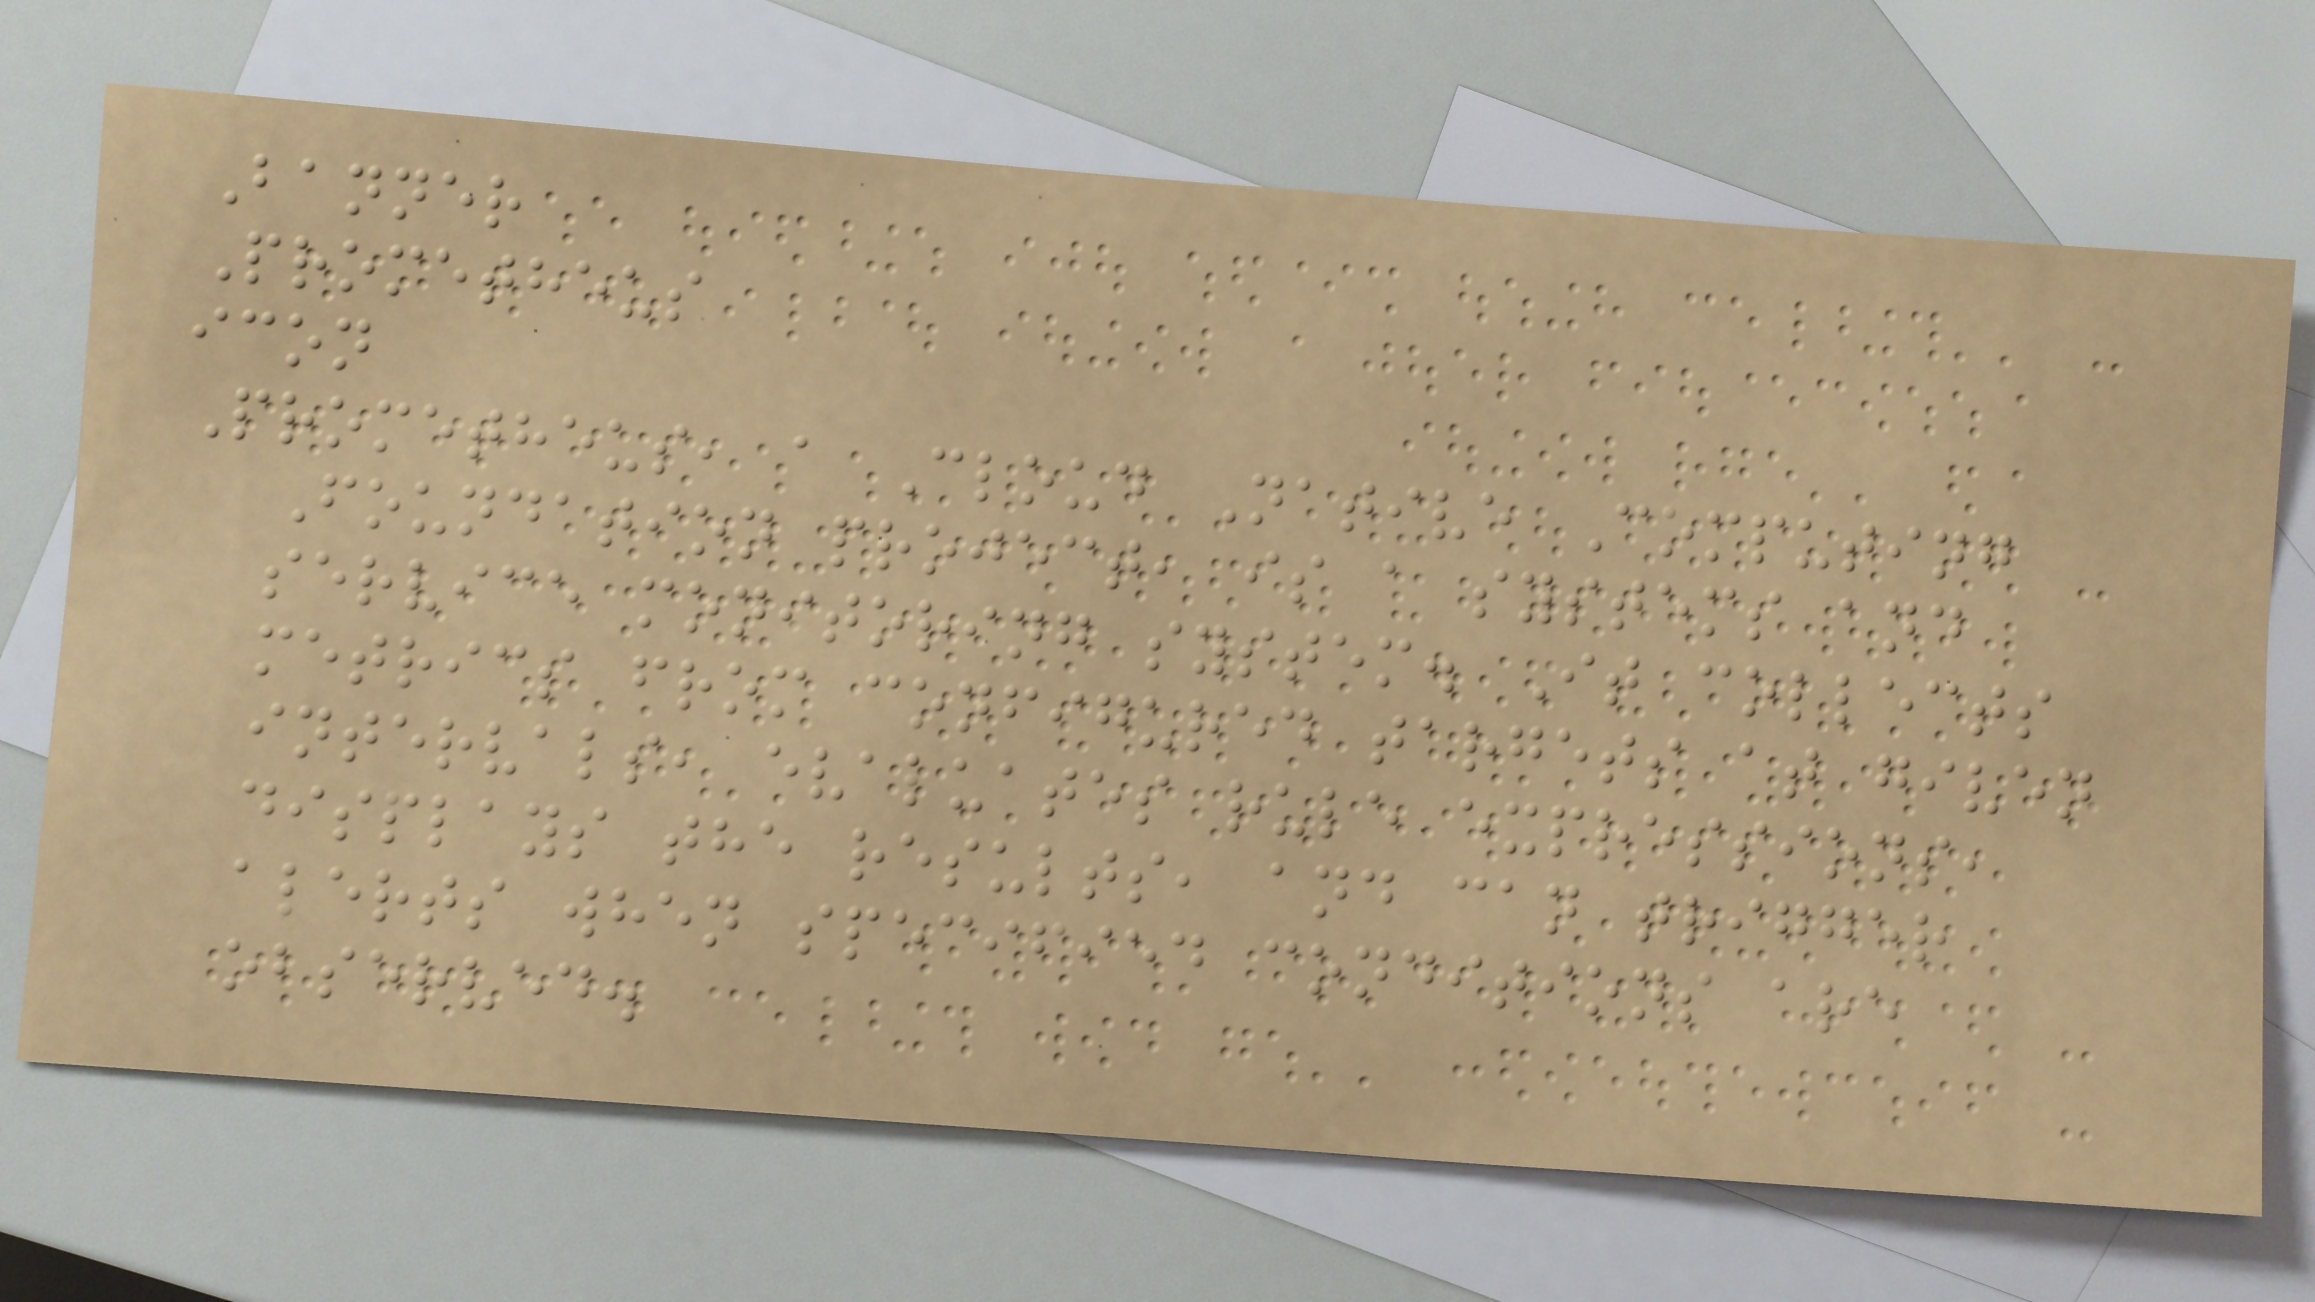Banner
Prometheus
icon
Prometheus, a Cloud Native Computing
Foundation project, is a systems and
service monitoring system. It collects
metrics from configured targets at given
intervals, evaluates rule expressions,
displays the results, and can trigger
alerts when specified conditions are
observed.
